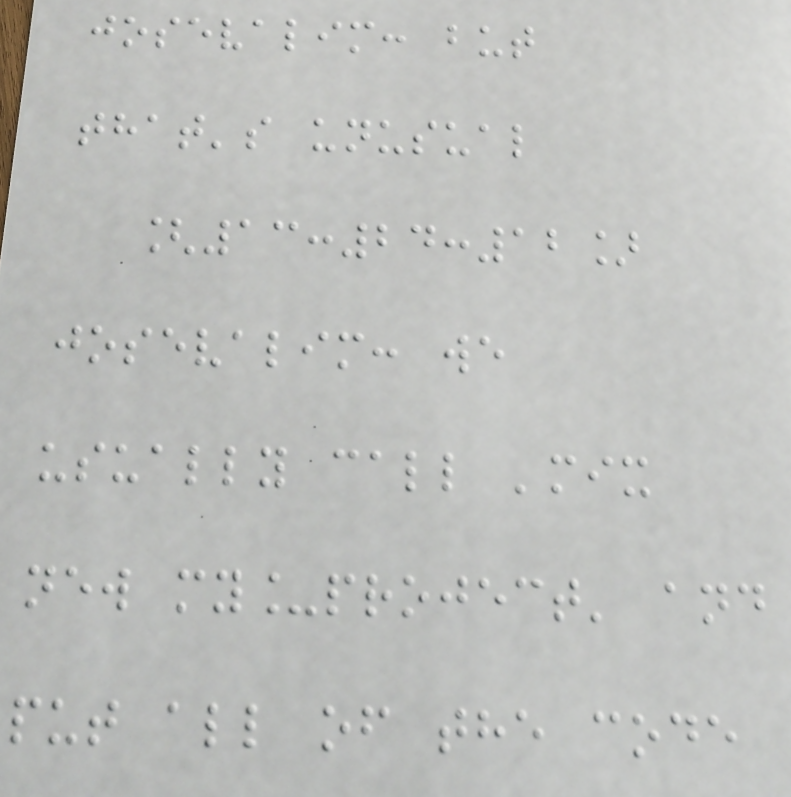josevalim: but
that's unusual
[13:24:12]
josevalim: we
usually call 'mix
new my_project' and
put all of the code
